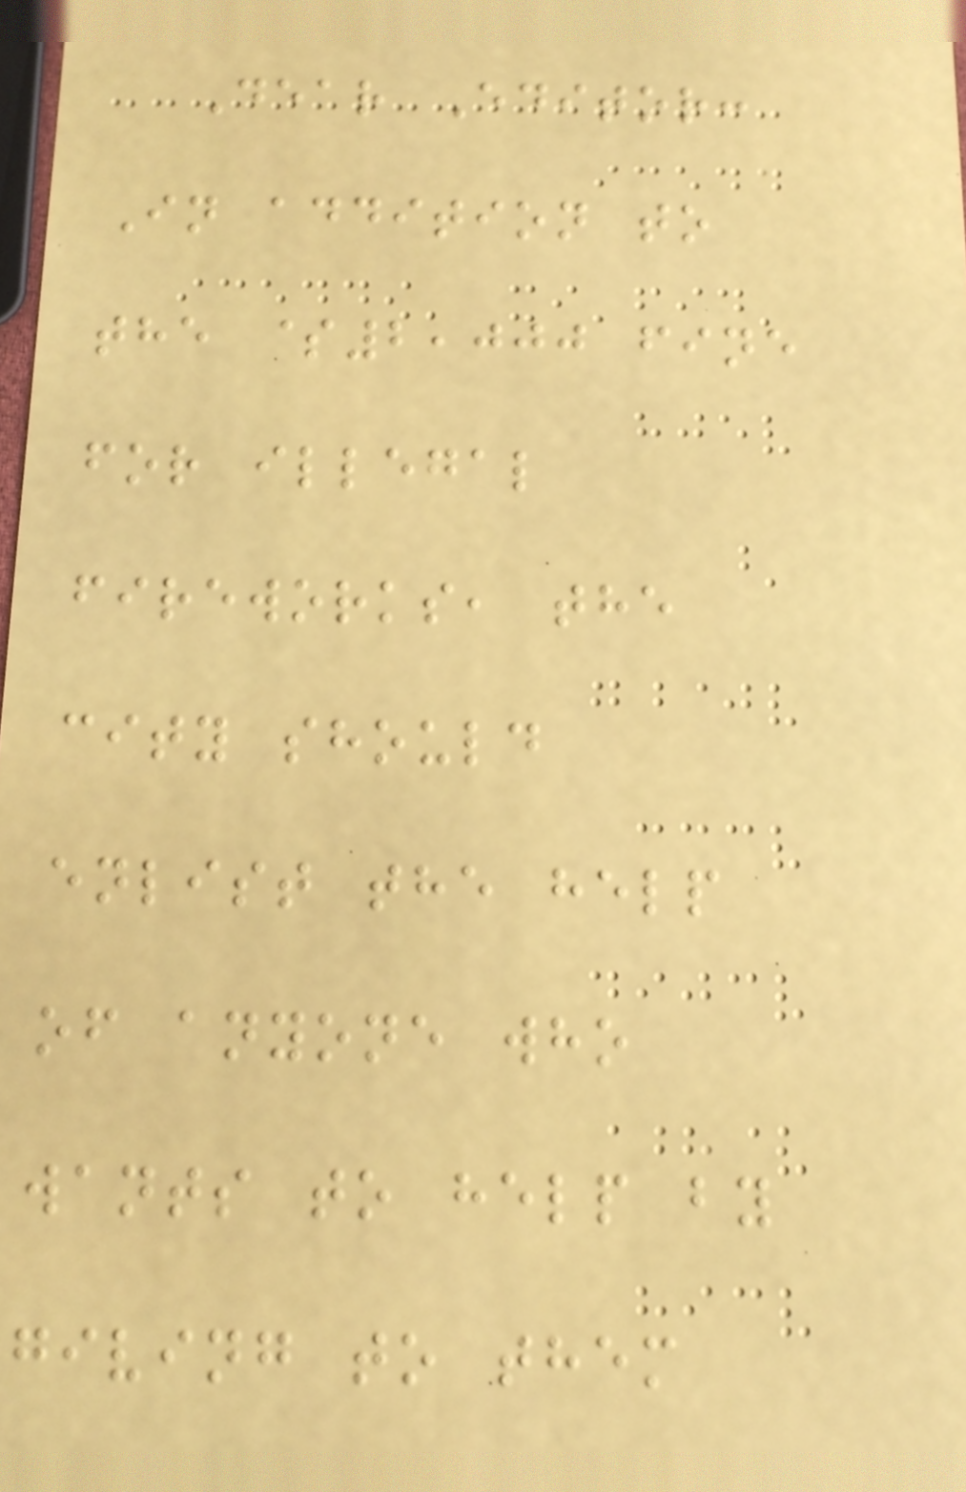Dear Editor:
In addition to
the $2,000 fine
for illegal
fireworks, the
city should
enlist the help
of anyone who
wants to help by
giving to them
